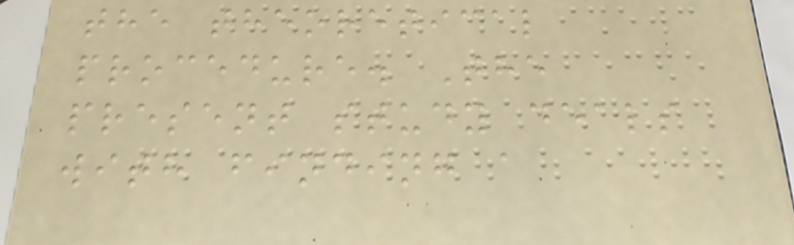the theoretical
procedure. The
present study deals
with finding a
